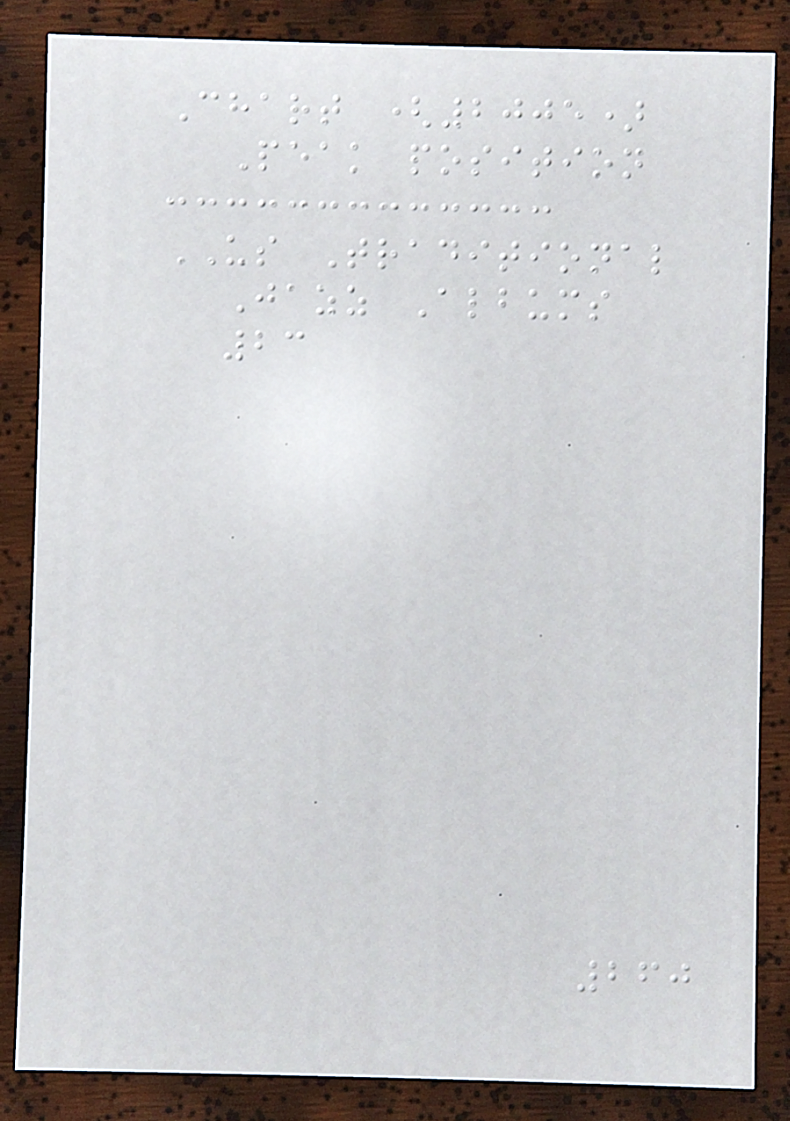Chart (2005)
Peak position
US Traditional
Jazz Albums
23
260
